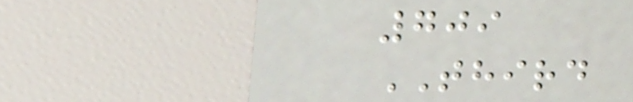709
THIRD
